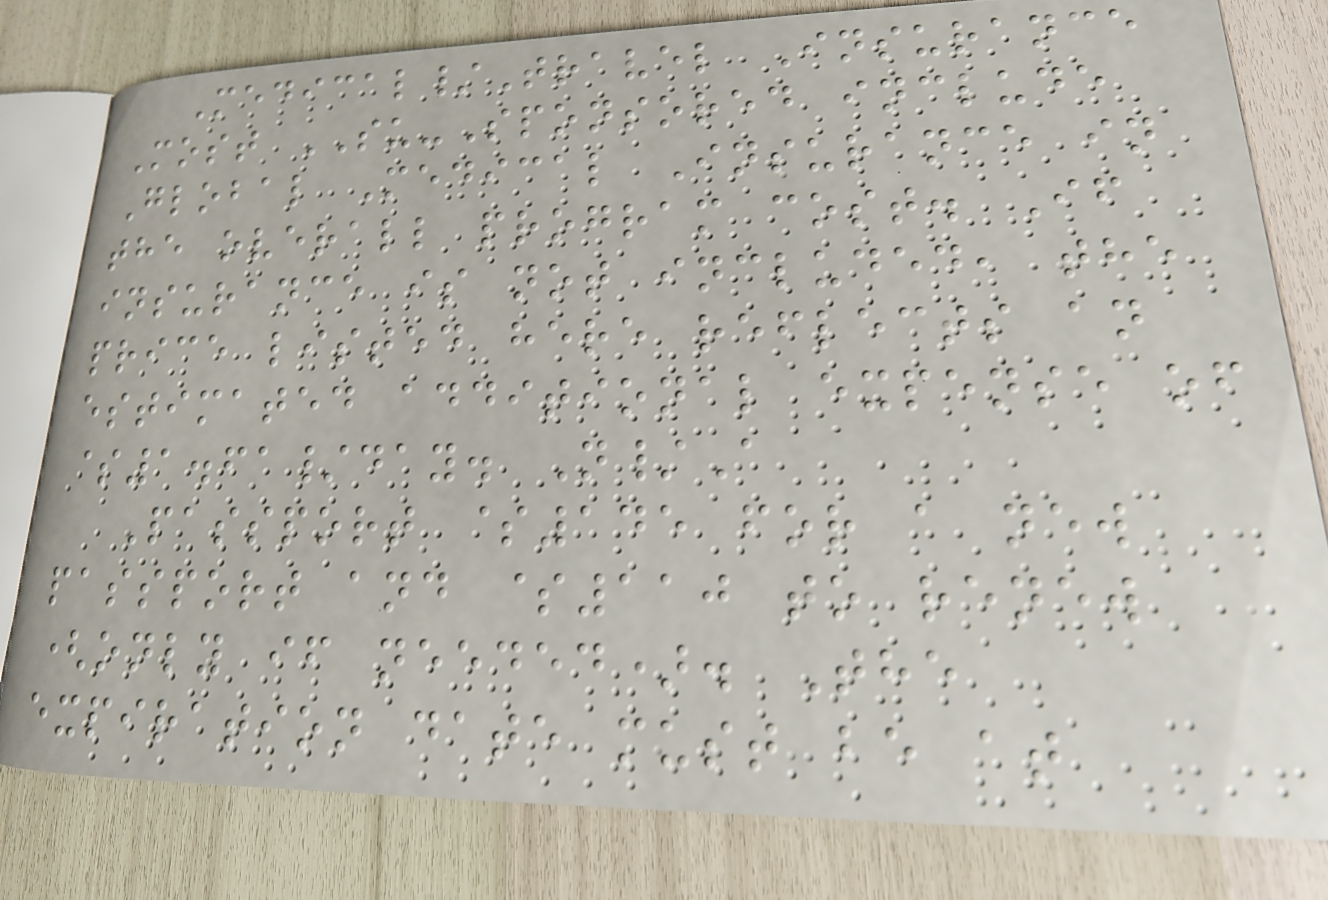Medical/Travel Insurance
Most SU-Sponsored include
Global Medical Insurance in
the overall program cost. If
insurance is not included, the
price listed here reflects an
estimated additional expense of
$1.61/day. N/A
Passport $145 for a new
passport and $110 to renew
(only if needed). The
expiration date must be at
